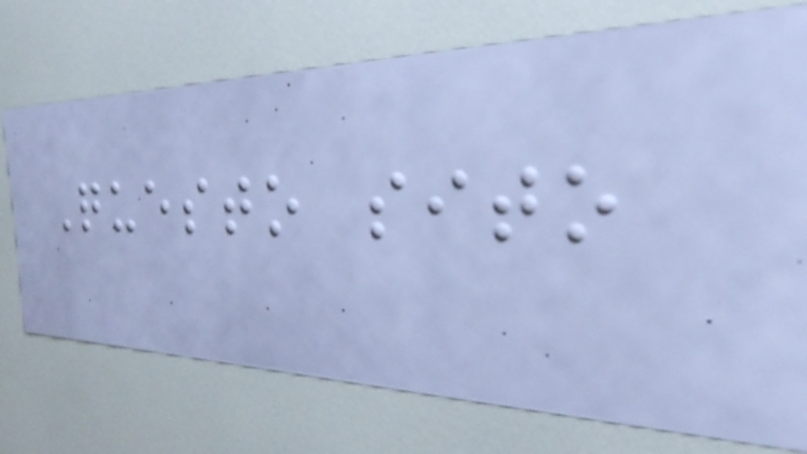Questo sito
